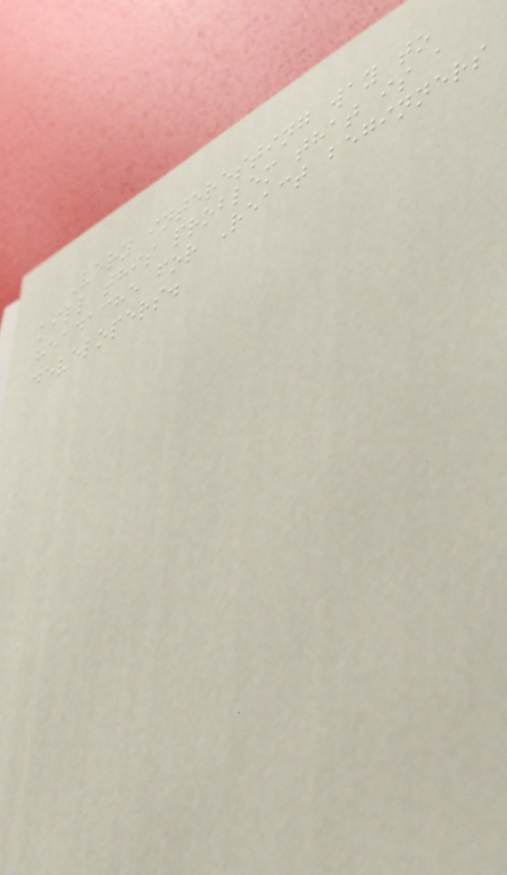Very interesting way to
kill this problem that is a
headache for React beginners
developers.
